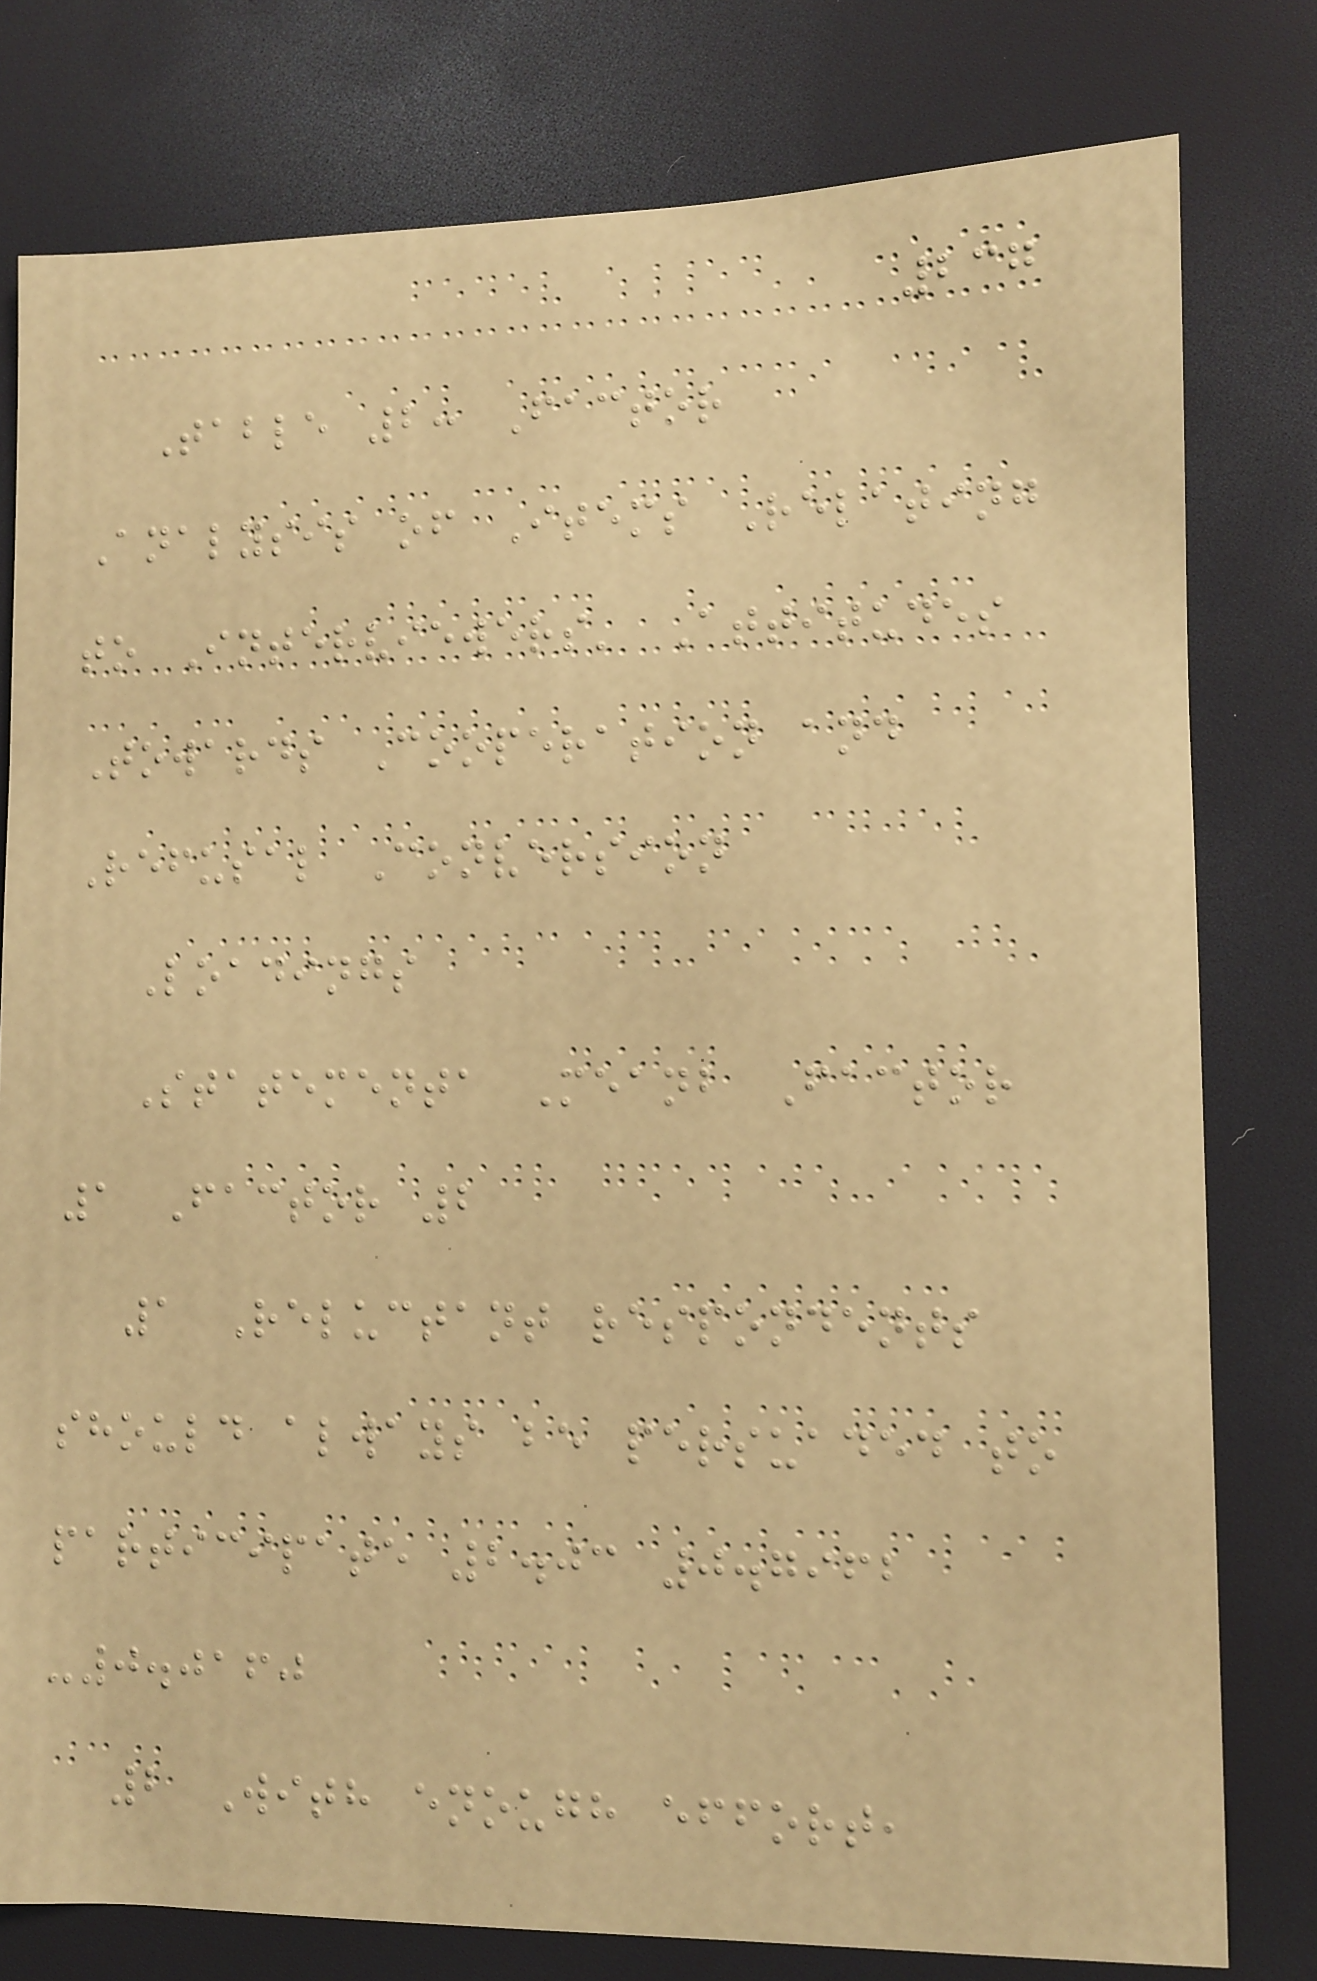237
Table 2: Factor
Analysis of Items Relating
to Interviewers' Attitudes
Towards Cooperation and
Refusal Conversion
Loadings
Statementa Meanb Factor
1 Factor 2
1 Reluctant respondents
should always be persuaded to
participate 2.03 0.7962
-0.0160
2 With enough effort,
